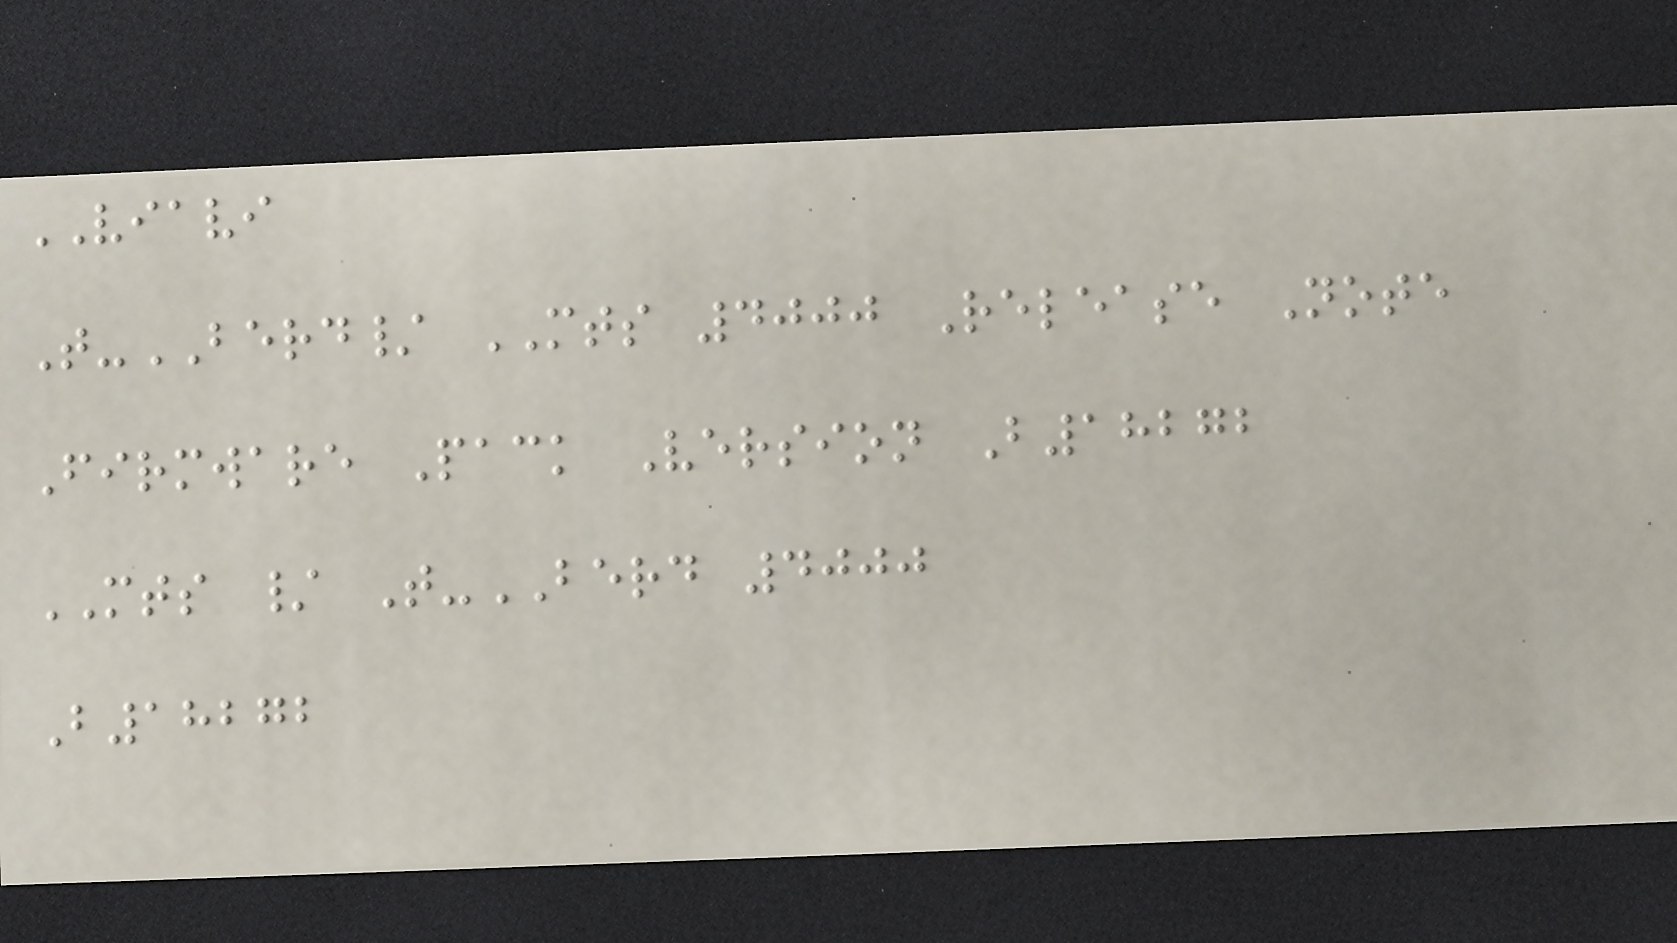VIAVI
T-BERD/ MTS 4000 Release Note
Firmware Pack Version B18272
MTS / T-BERD 4000
B18272
